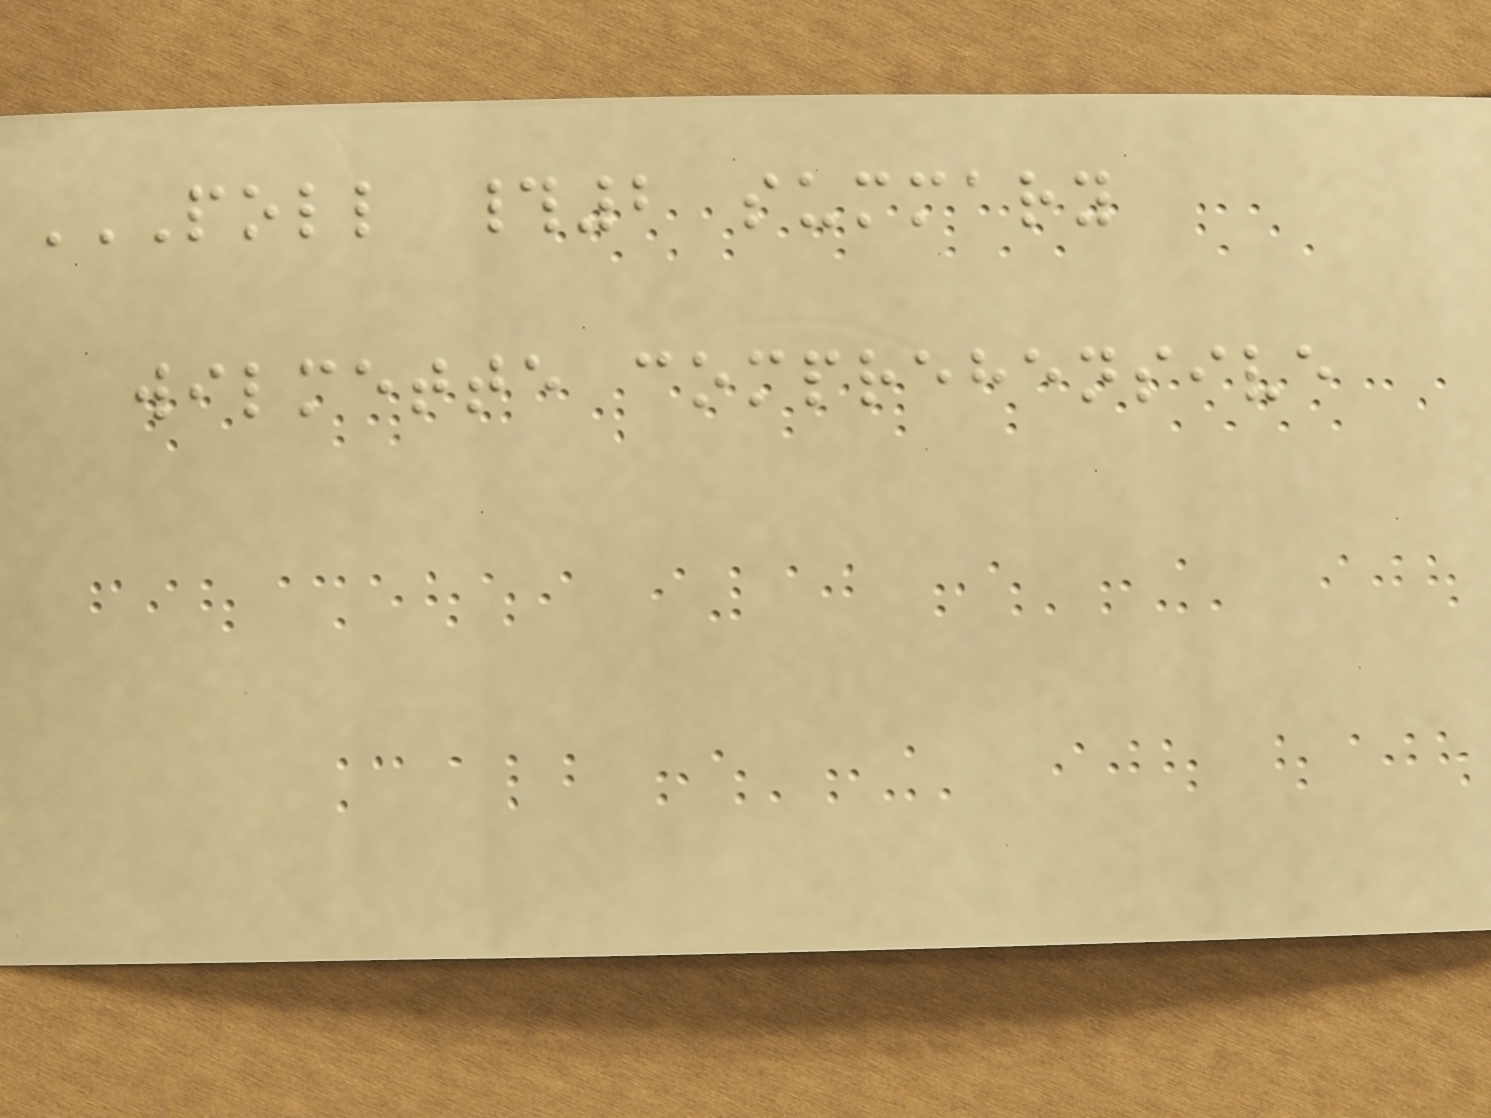POLL #2 SUMMARY
WILMETTE COMPREHENSIVE
